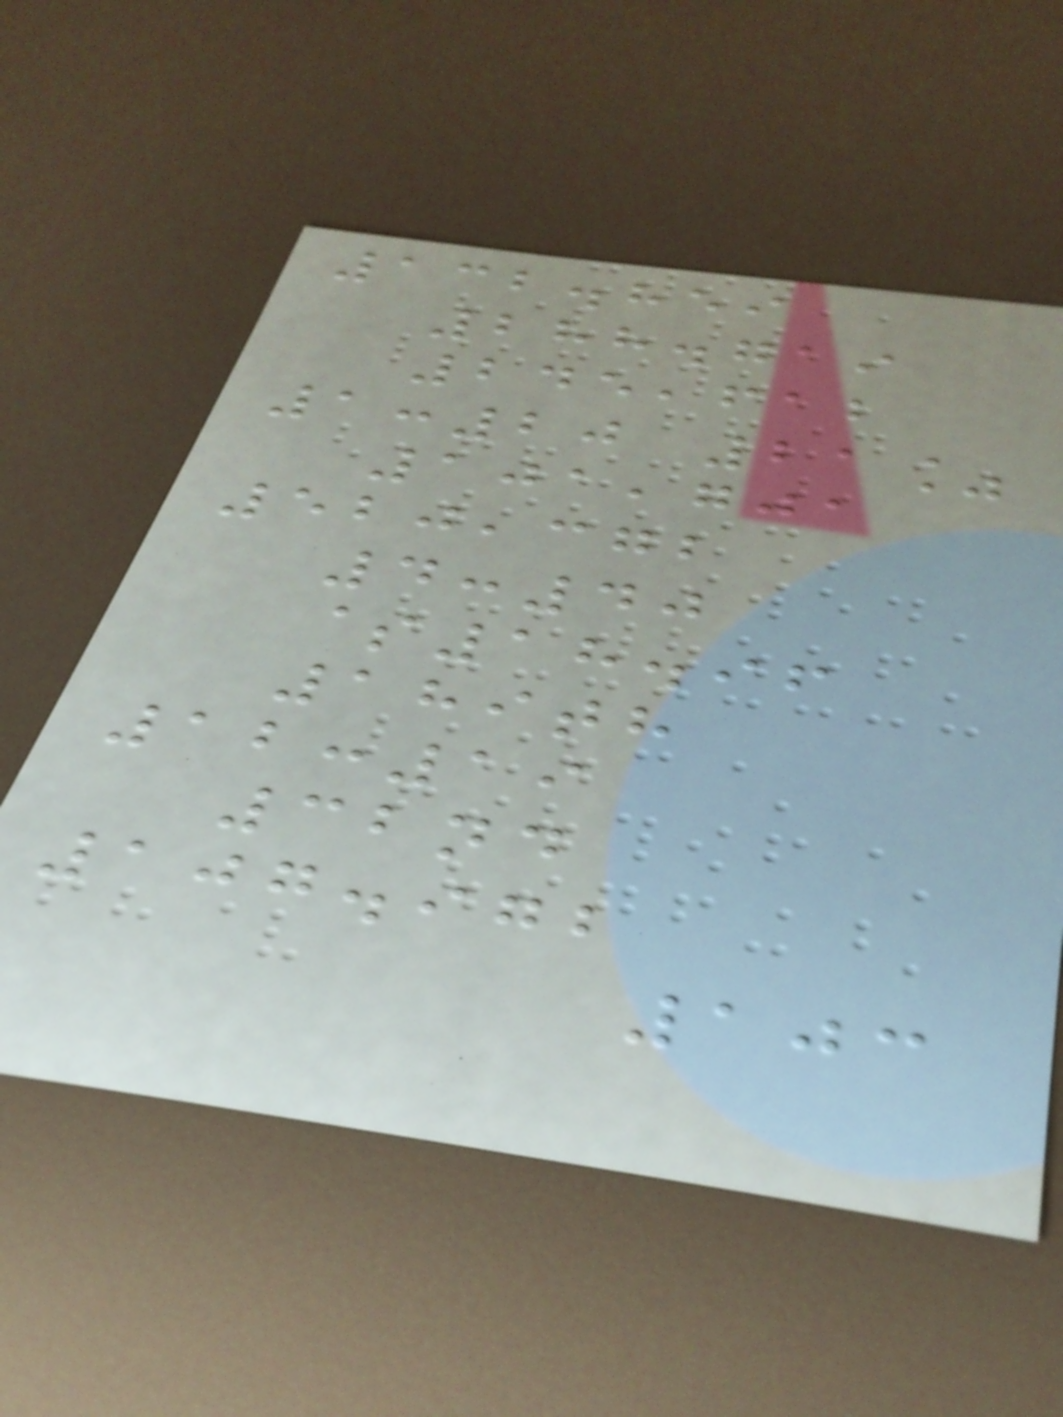132.859
288.719
245,612
1:20 21%
101,701
520,372
4:40
$18.96
189th
12:19
32nd
107.972
103
